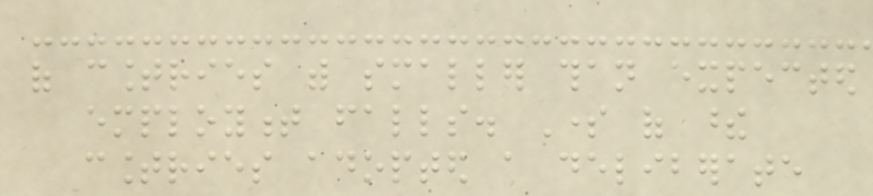of countries with smaller than expected
employment falls. Some of these
countries adopted a deliberate
